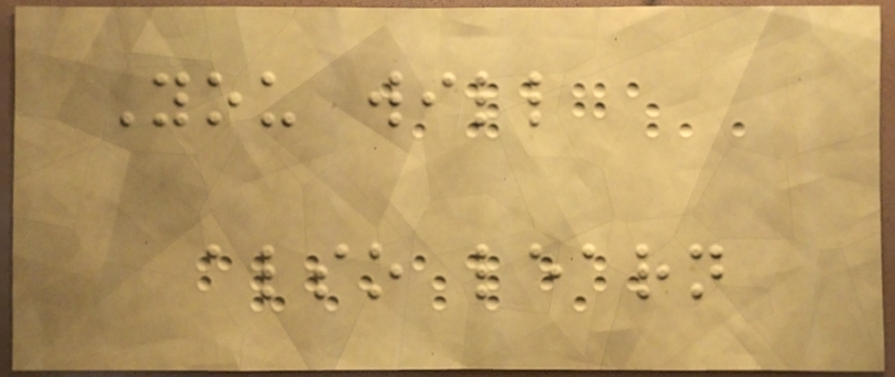You will
also learn
